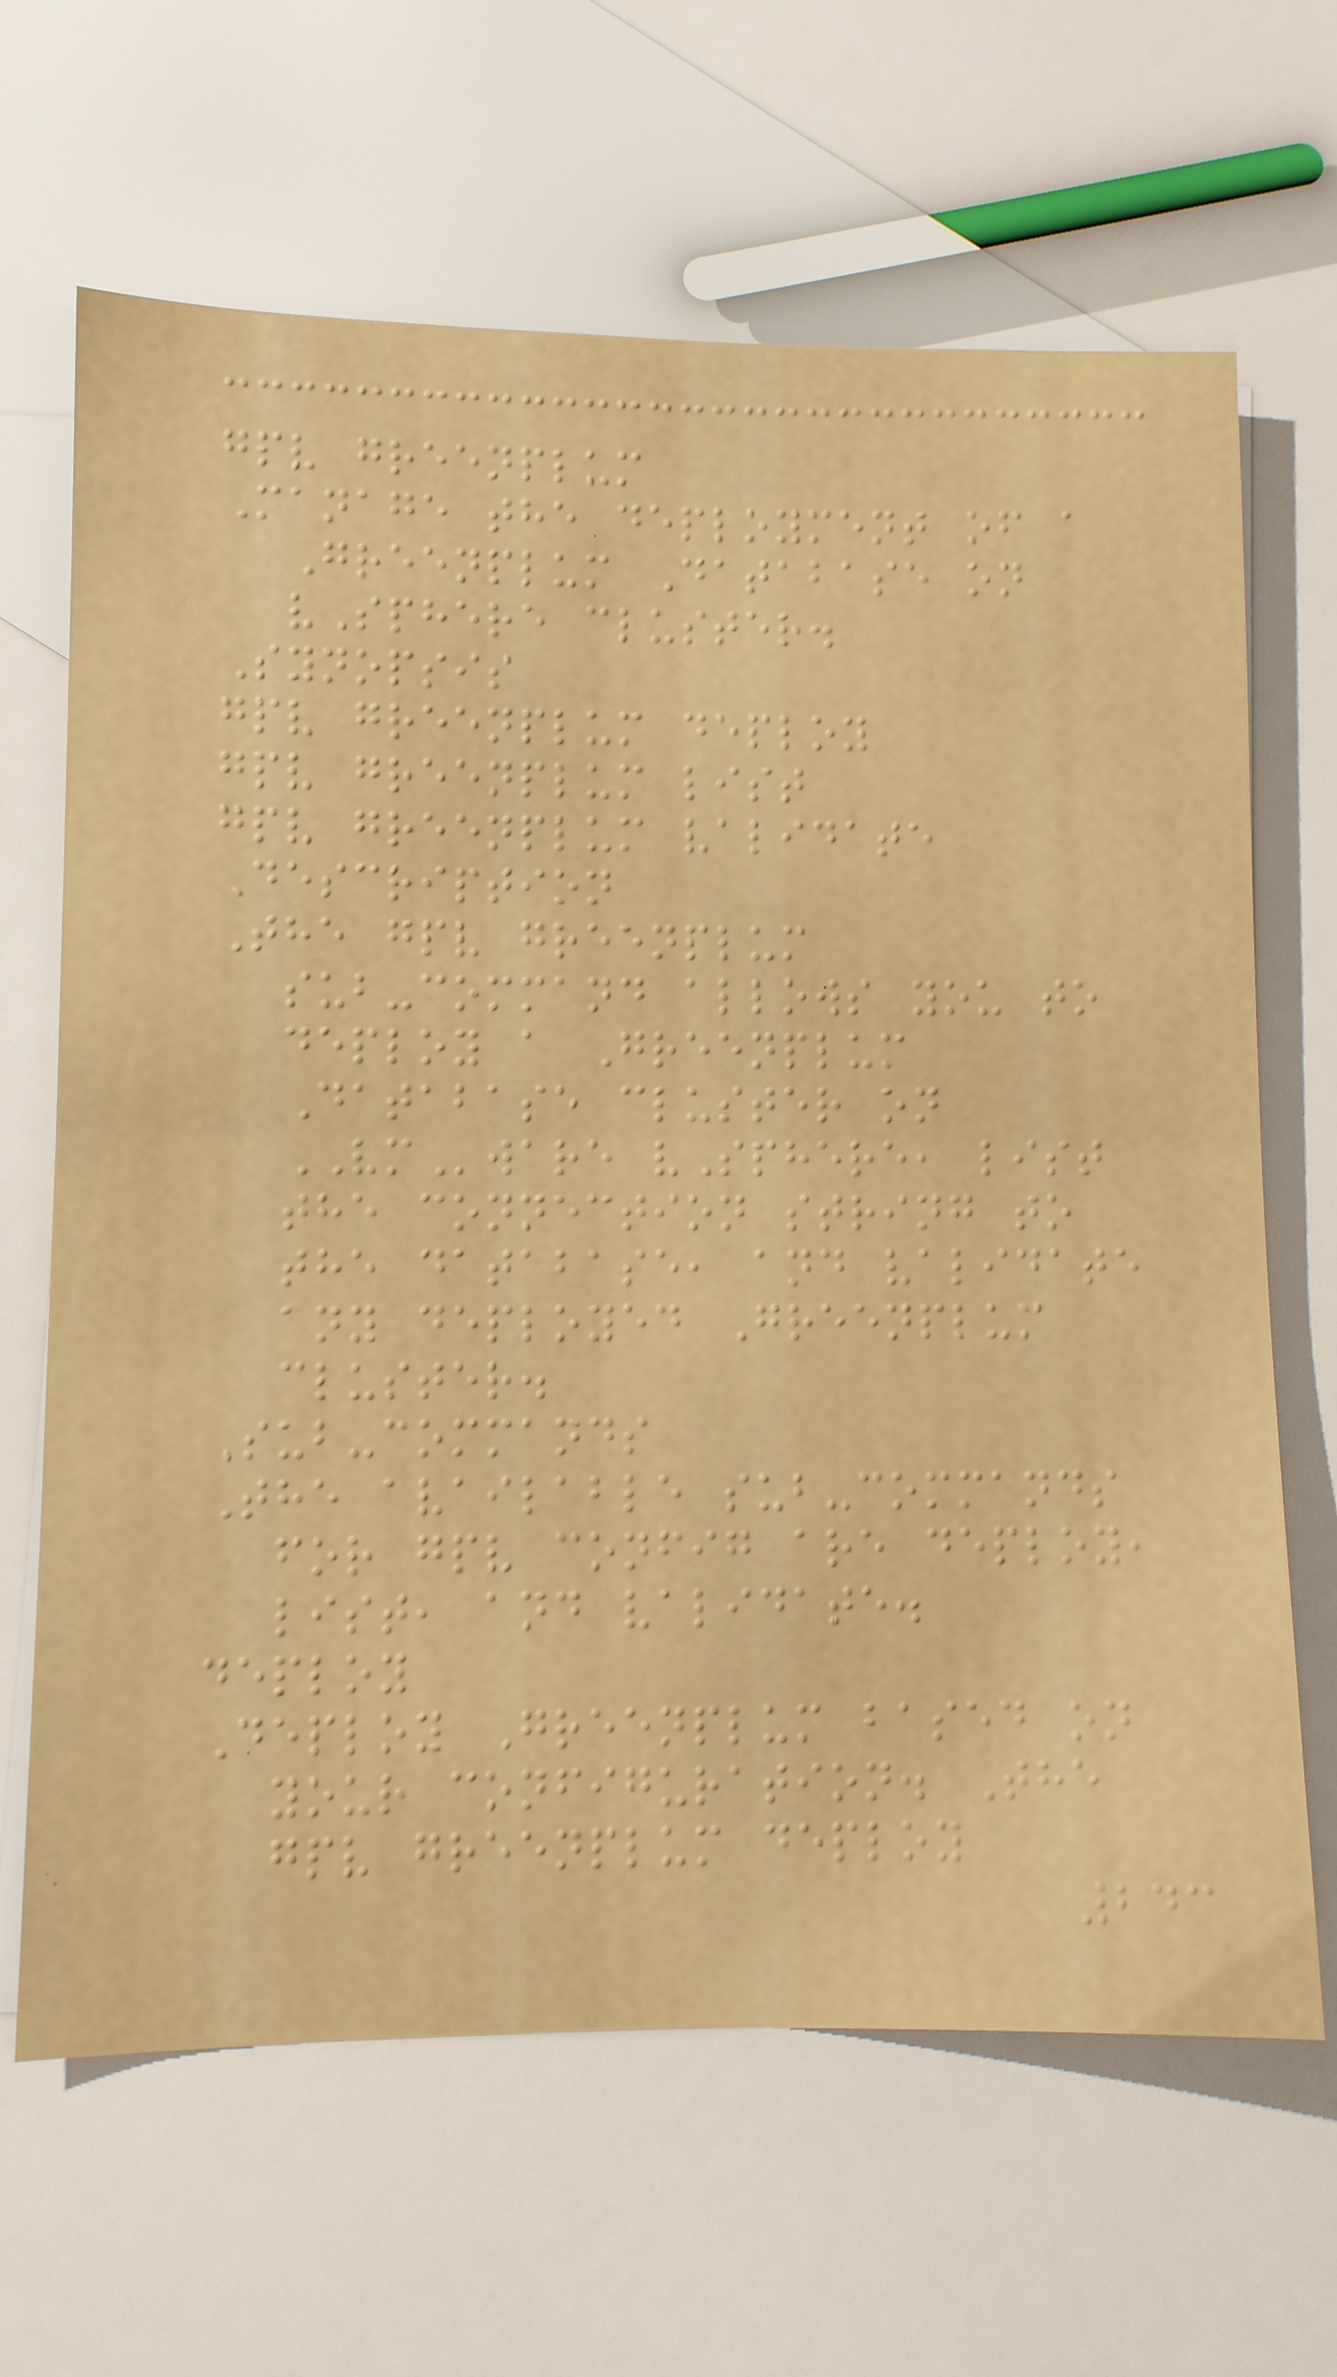gpv greenplum
Manage the deployment of a
Greenplum Database on
vSphere cluster.
Synopsis
gpv greenplum deploy
gpv greenplum list
gpv greenplum validate
Description
The gpv greenplum
sub-command allows you to
deploy a Greenplum
Database cluster on
VMware vSphere, list
the connection string to
the database, and validate
any deployed Greenplum
cluster.
Sub-commands
The available sub-commands
for gpv config are deploy,
list, and validate.
deploy
Deploy Greenplum based on
your configuration. The
gpv greenplum deploy
243
